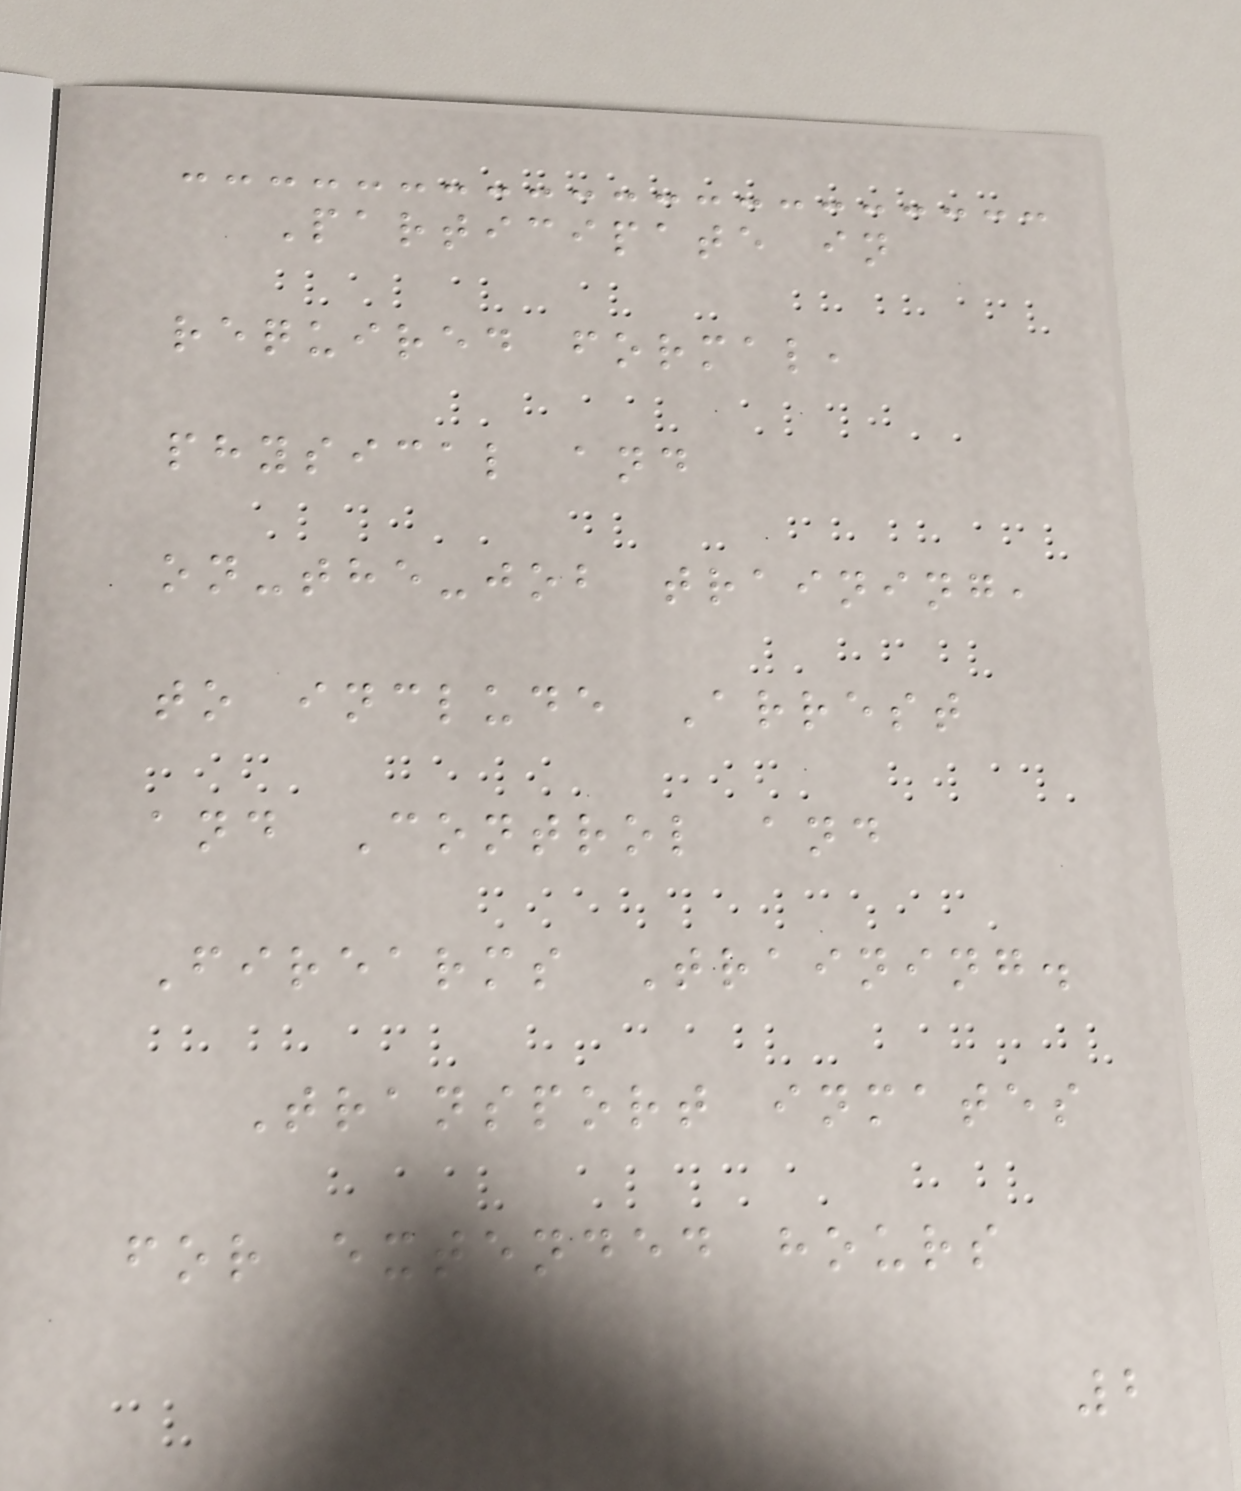Participate in
required formal,
physical and
on-the-job training,
to include Arrest
and Control and
Firearms Training.
Transport inmates
for extended hours
2
